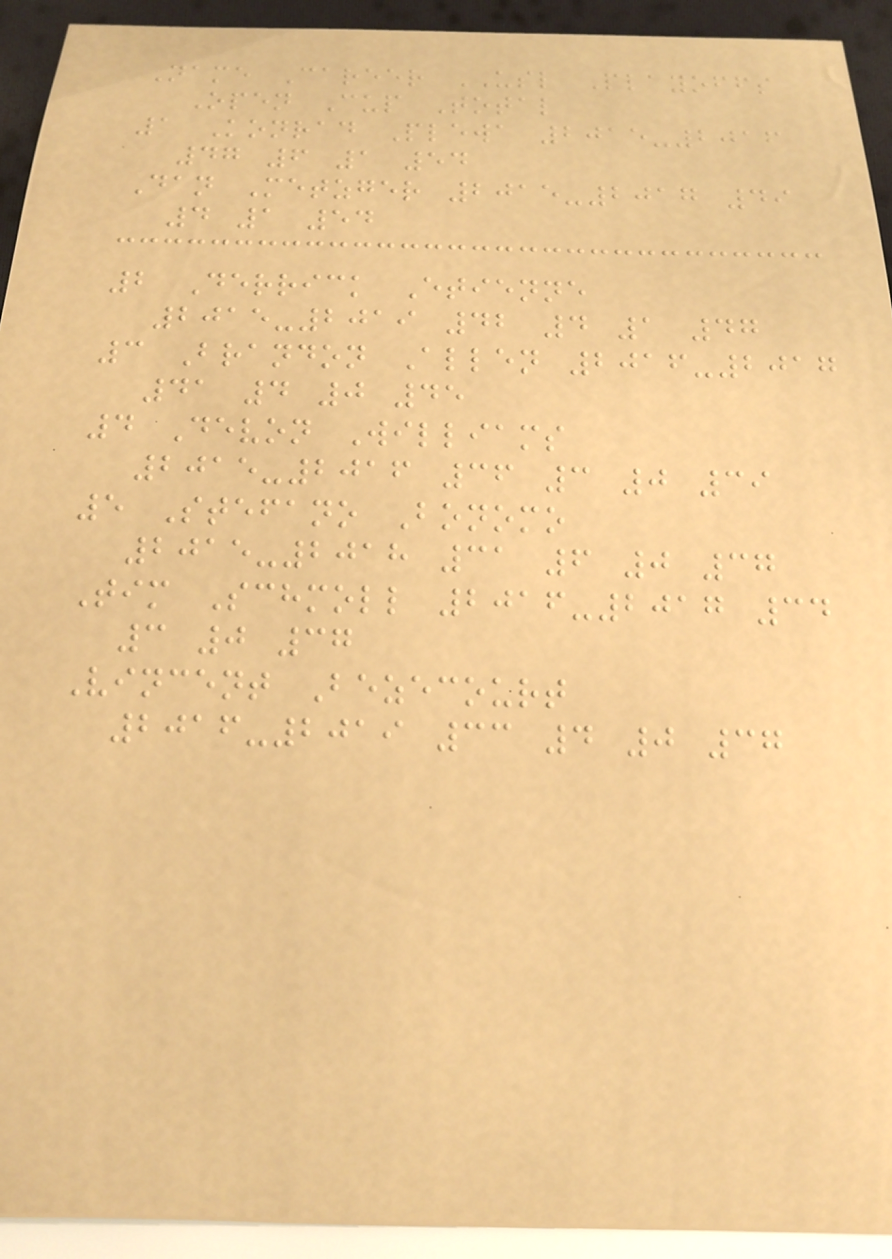Name Career USL Playoffs
Open Cup Total
1 Konrad Plewa 2015-2016
47 6 1 54
Dan Metzger 2015-2017 49
4 1 54
2 Derrick Etienne
2015-2019 42 4 1 47
3 Brandon Allen 2016-2017
41 4 0 45
4 Devon Williams
2015-2016 36 3 0 39
5 Stefano Bonomo
2015-2018 31 6 0 37
Tim Schmoll 2016-2017 34
3 0 37
Vincent Bezecourt
2016-2019 33 4 0 37
